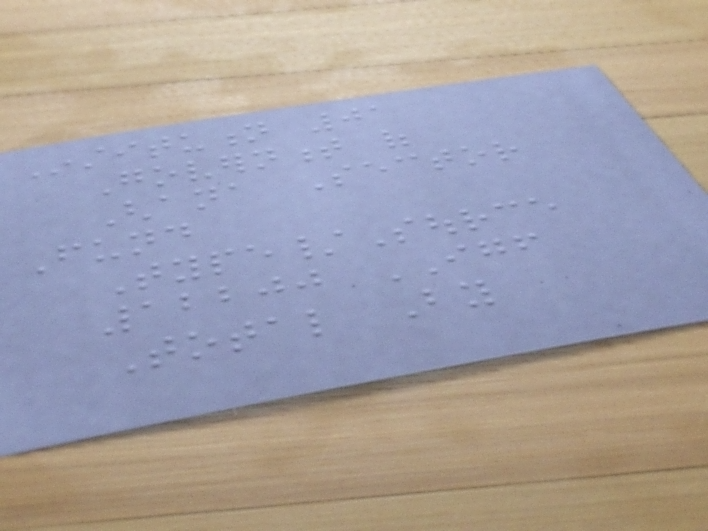Institution 01
Government of
Ghana Sector
Fund
Type/Source
12200 IGF
Total By
